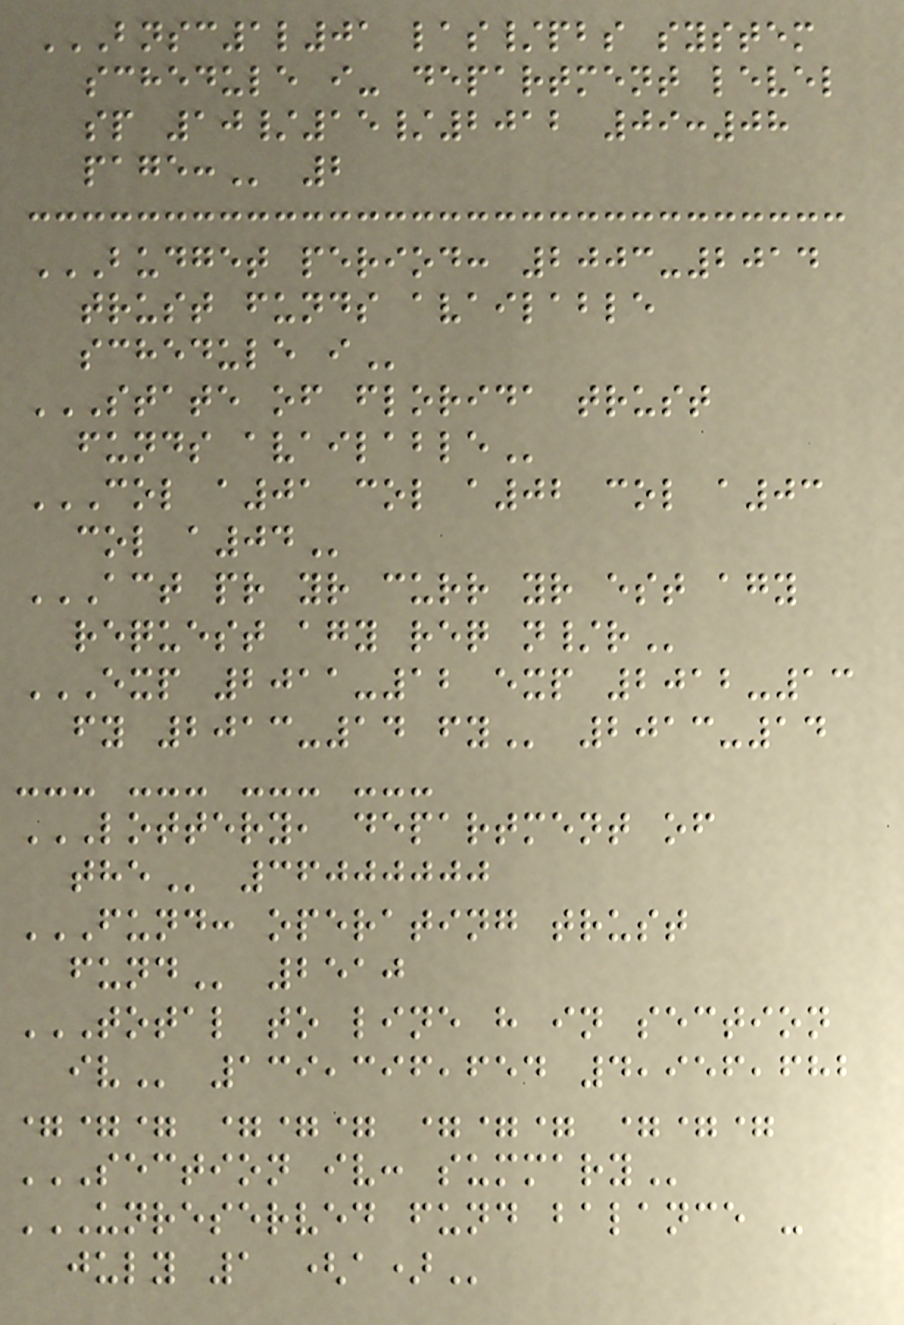BNSC1L01 LAS/PBS SYSTEM
SCHEDULE I- DEPARTMENT LEVEL
SP 10/15/2012 09:08
PAGE: 2
BUDGET PERIOD: 2003-2014
TRUST FUNDS AVAILABLE
SCHEDULE I
STATE OF FLORIDA TRUST
FUNDS AVAILABLE
COL A01 COL A02 COL A03
COL A04
ACT PR YR CURR YR EST AGY
REQUEST AGY REQ N/R
EXP 2011-12 EXP 2012-13
FY 2013-14 FY 2013-14
--- --- --- ---
LOTTERY, DEPARTMENT OF
THE 36000000
FUND: OPERATING TRUST
FUND 2510
TOTAL TO LINE H IN SECTION
IV 139,396,654 4,956,682
=== === === ===
SECTION IV: SUMMARY
UNRESERVED FUND BALANCE -
JULY 1 (A)
